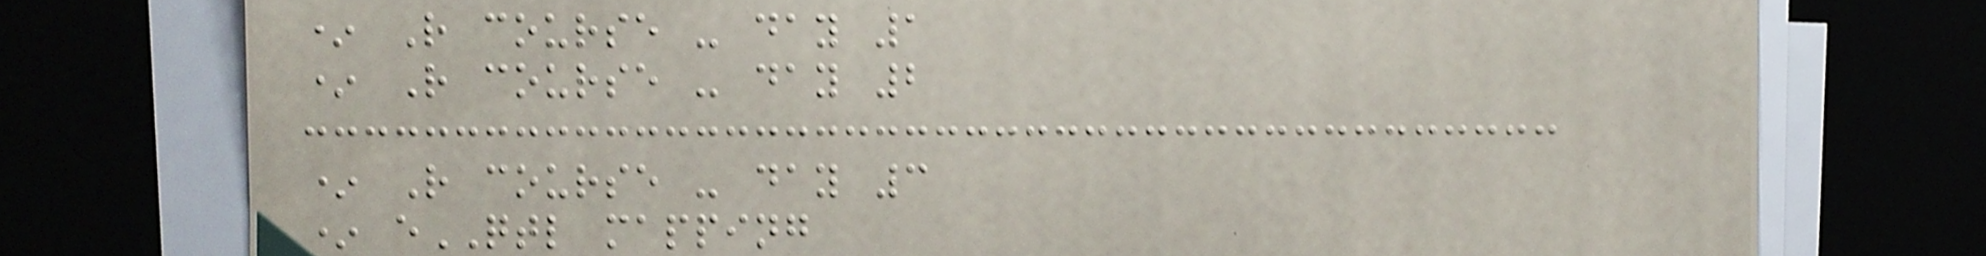* R course - day 1
* R course - day 2
* R course - day 3
* eQTL mapping
